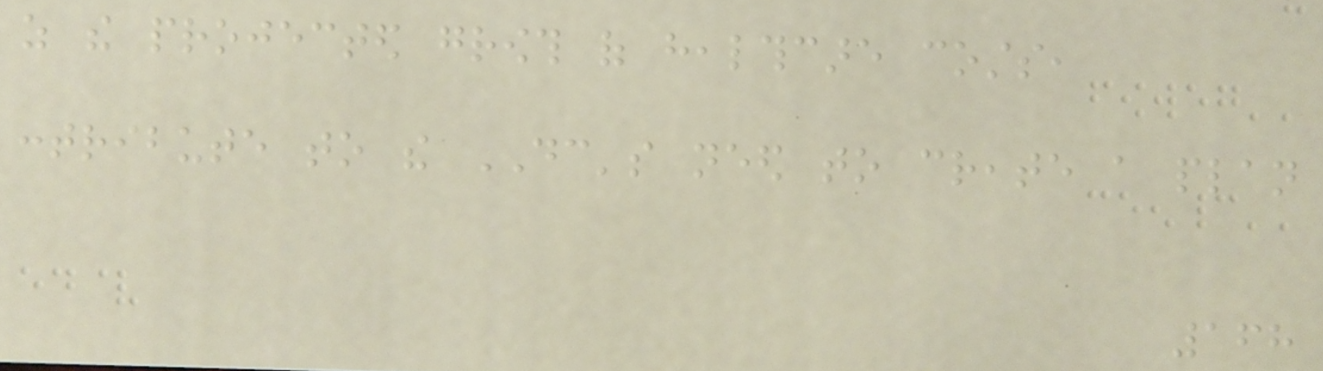as the projected growth of healthcare costs,
contribute to the DC's need to create a plan
168
